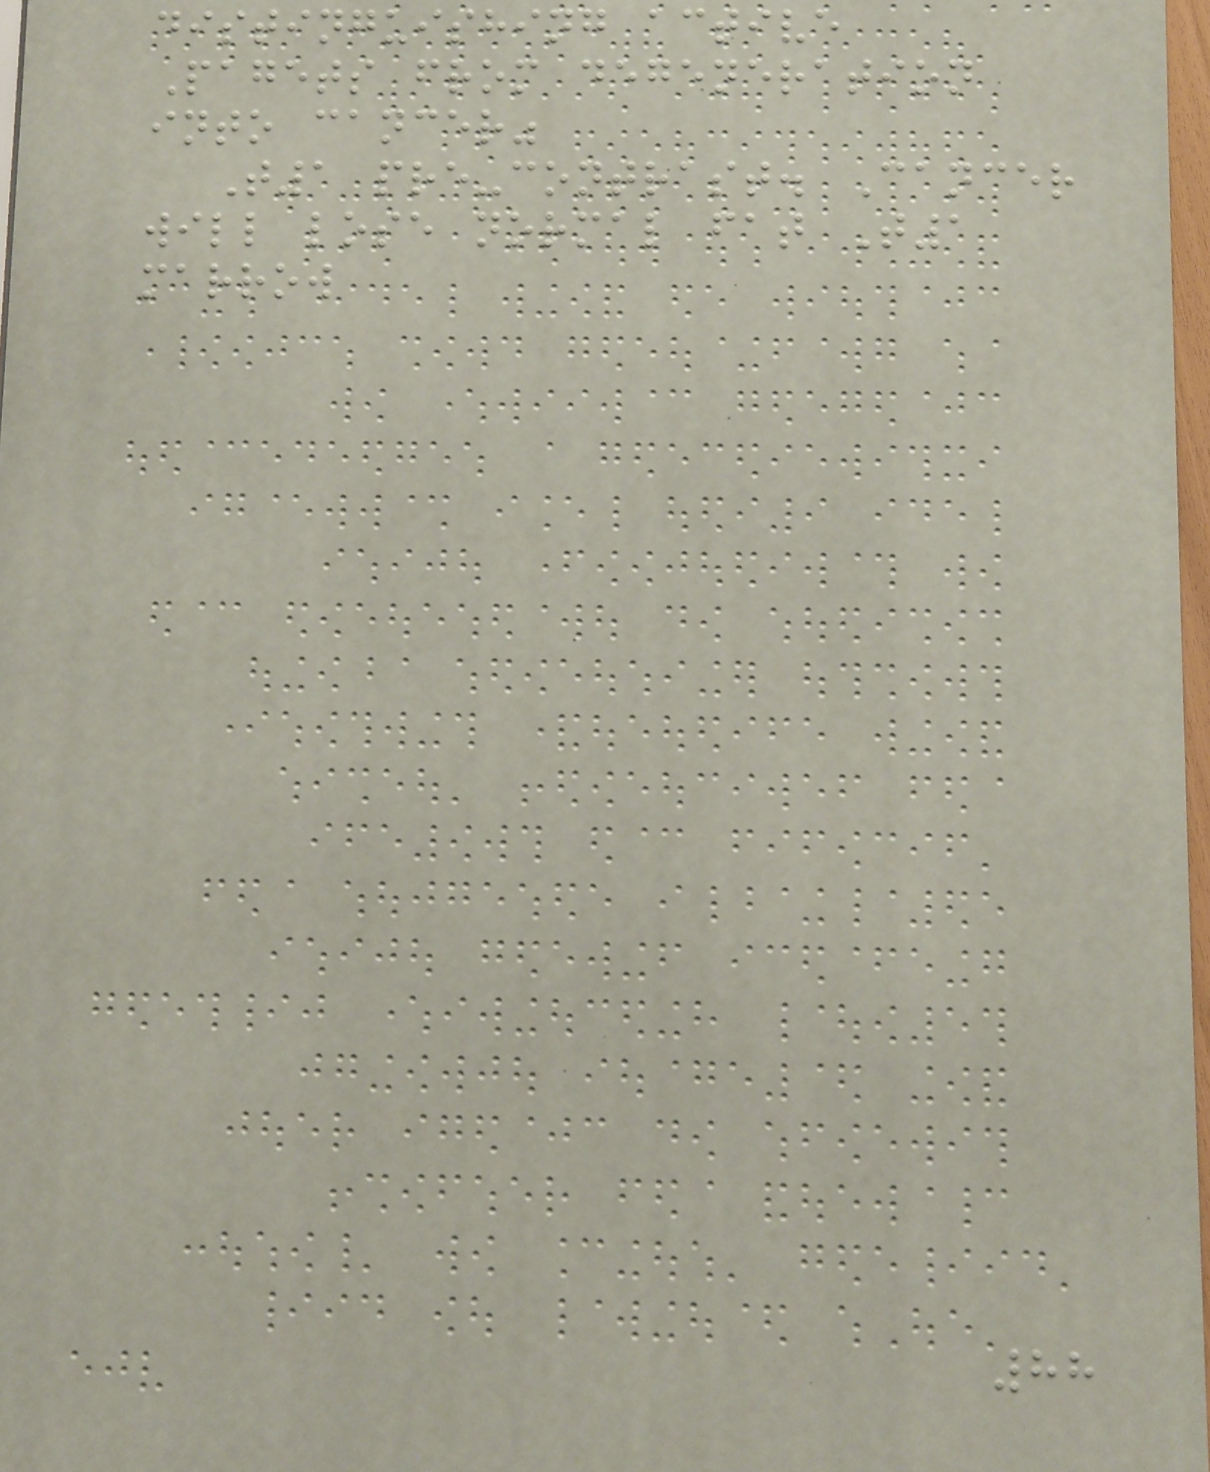distinguishing active
Pagets from degeneration
into cancer"
T1 pre-contrast. Cancer
will lose normal fat T1
marrow
88
